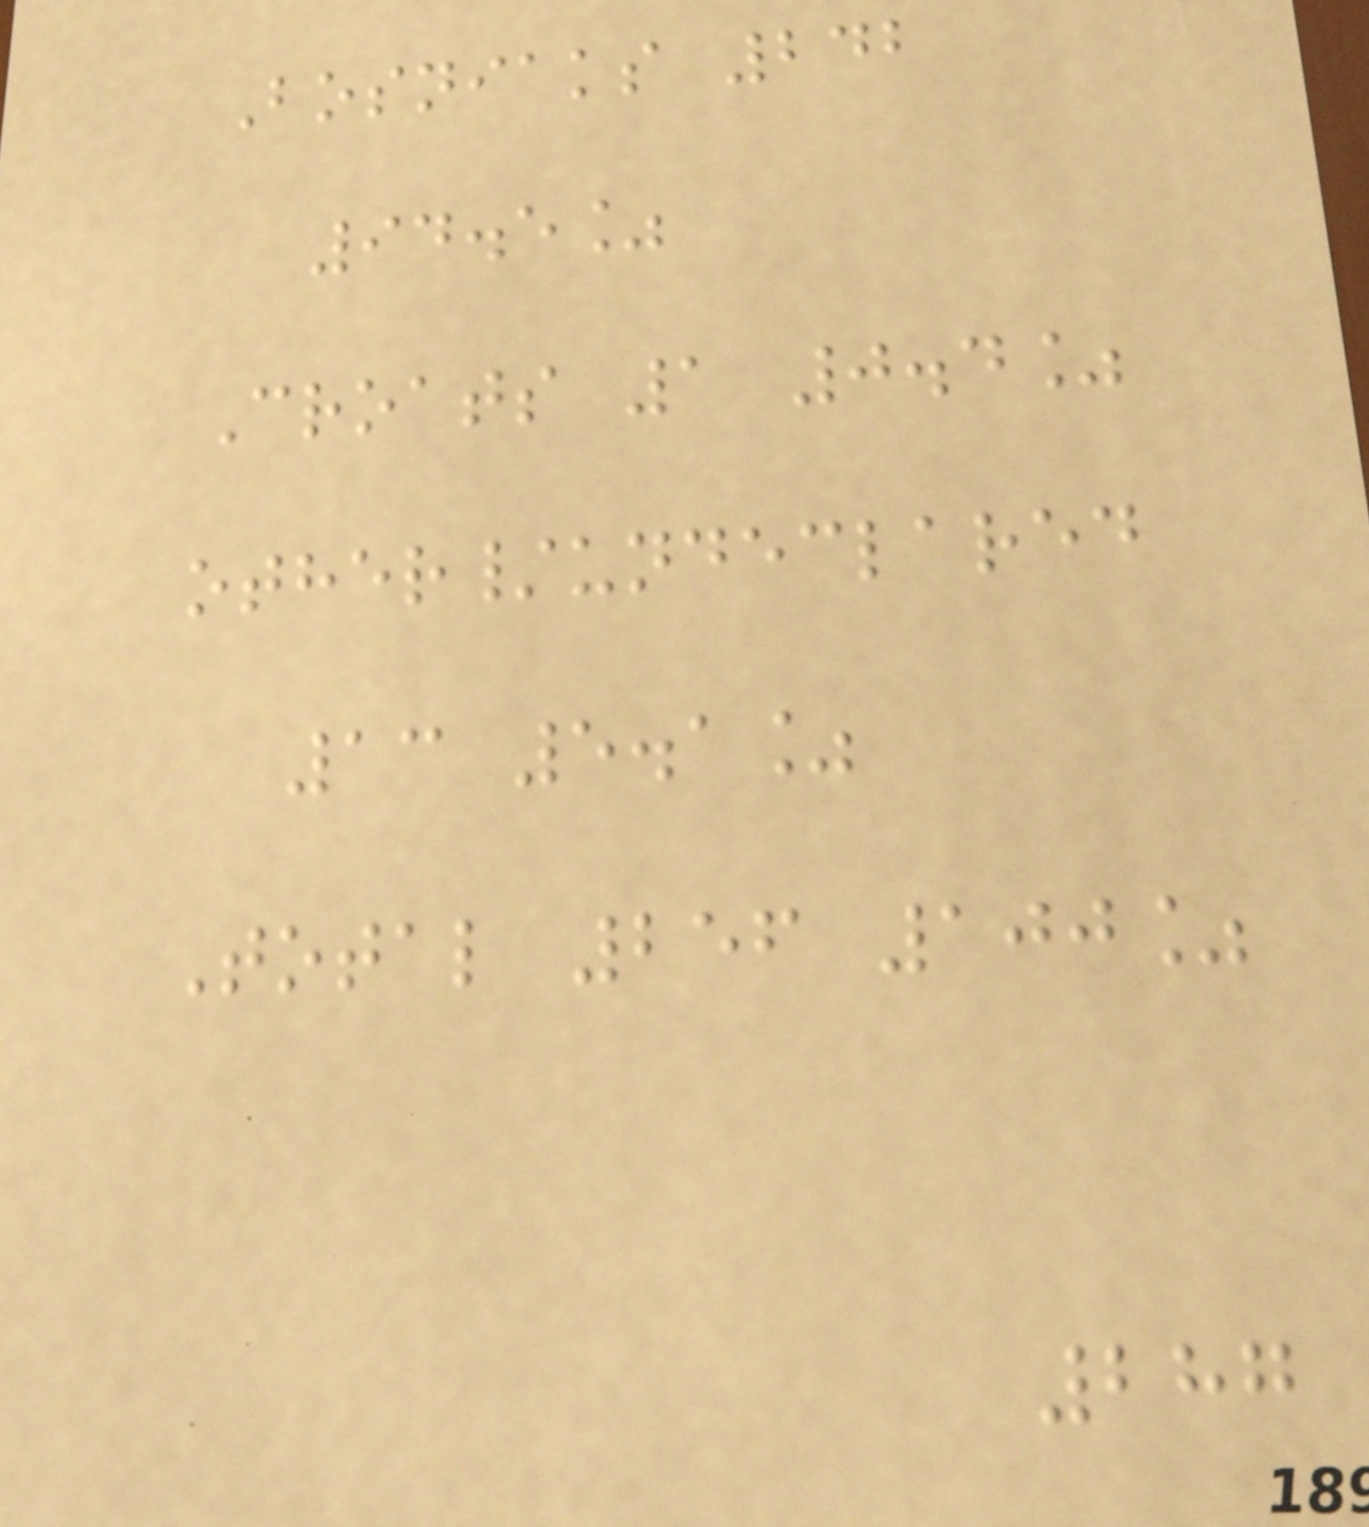Bosniaks 242
94.5%
Croats 1 0.4%
other/undeclared
13 5.1%
Total 256 100%
287
